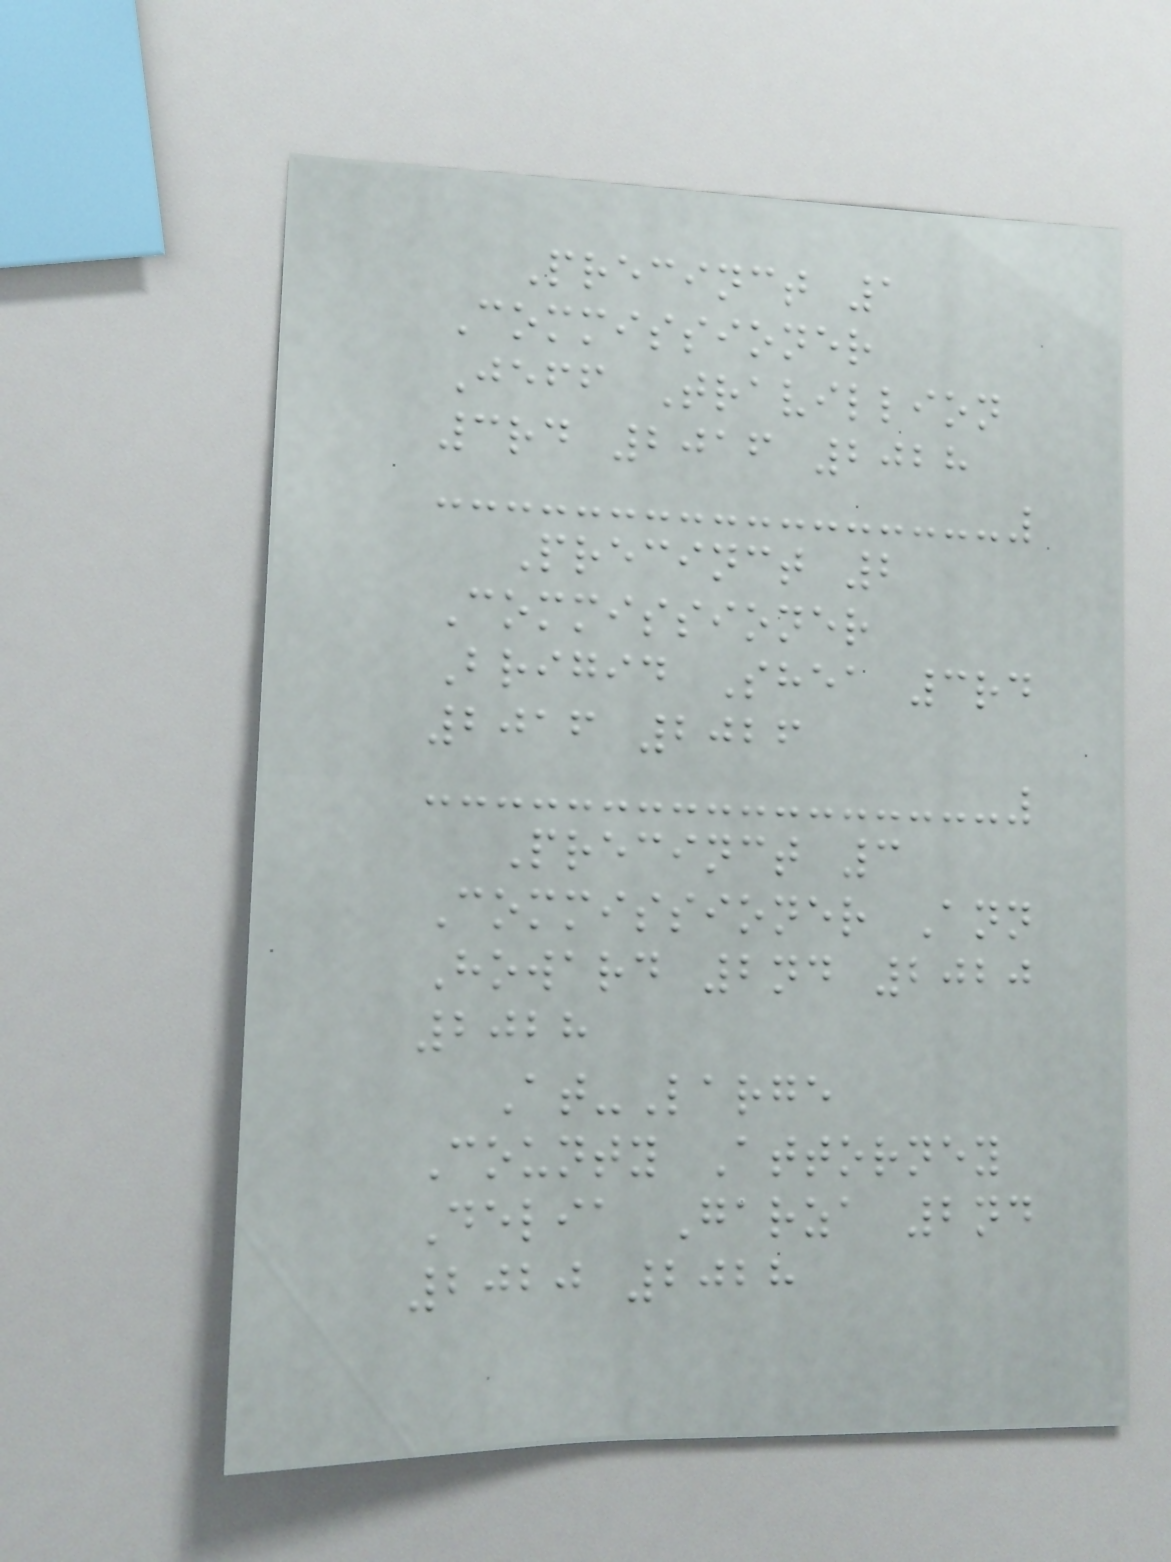Precinct 1
Commissioner
Jeff Travillion
3rd 2016 2028
Precinct 2
Commissioner
Brigid Shea 3rd
2016 2026
Precinct 3
Commissioner Ann
Howard 2nd 2020
2028
At-Large
County Attorney
Delia Garza 2nd
2020 2028
